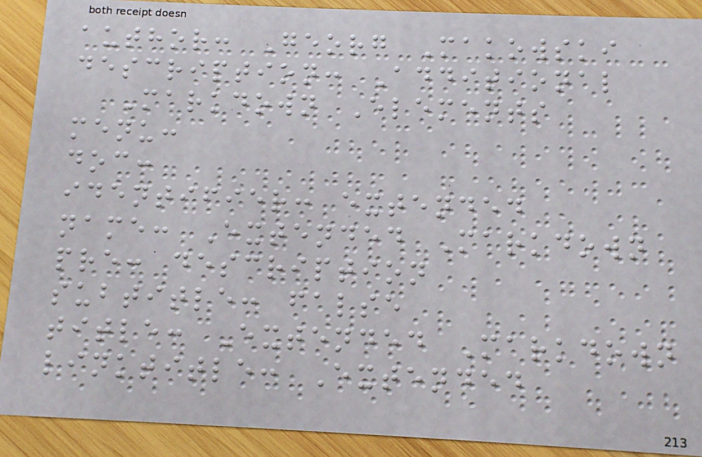author: Georg Makowski
description: Additional
Markdown Elements
menu:
doc:
identifier: extended
name: Extended Markdown
pre: description
subtitle: false
title: Extended Markdown
linktitle: Extended
